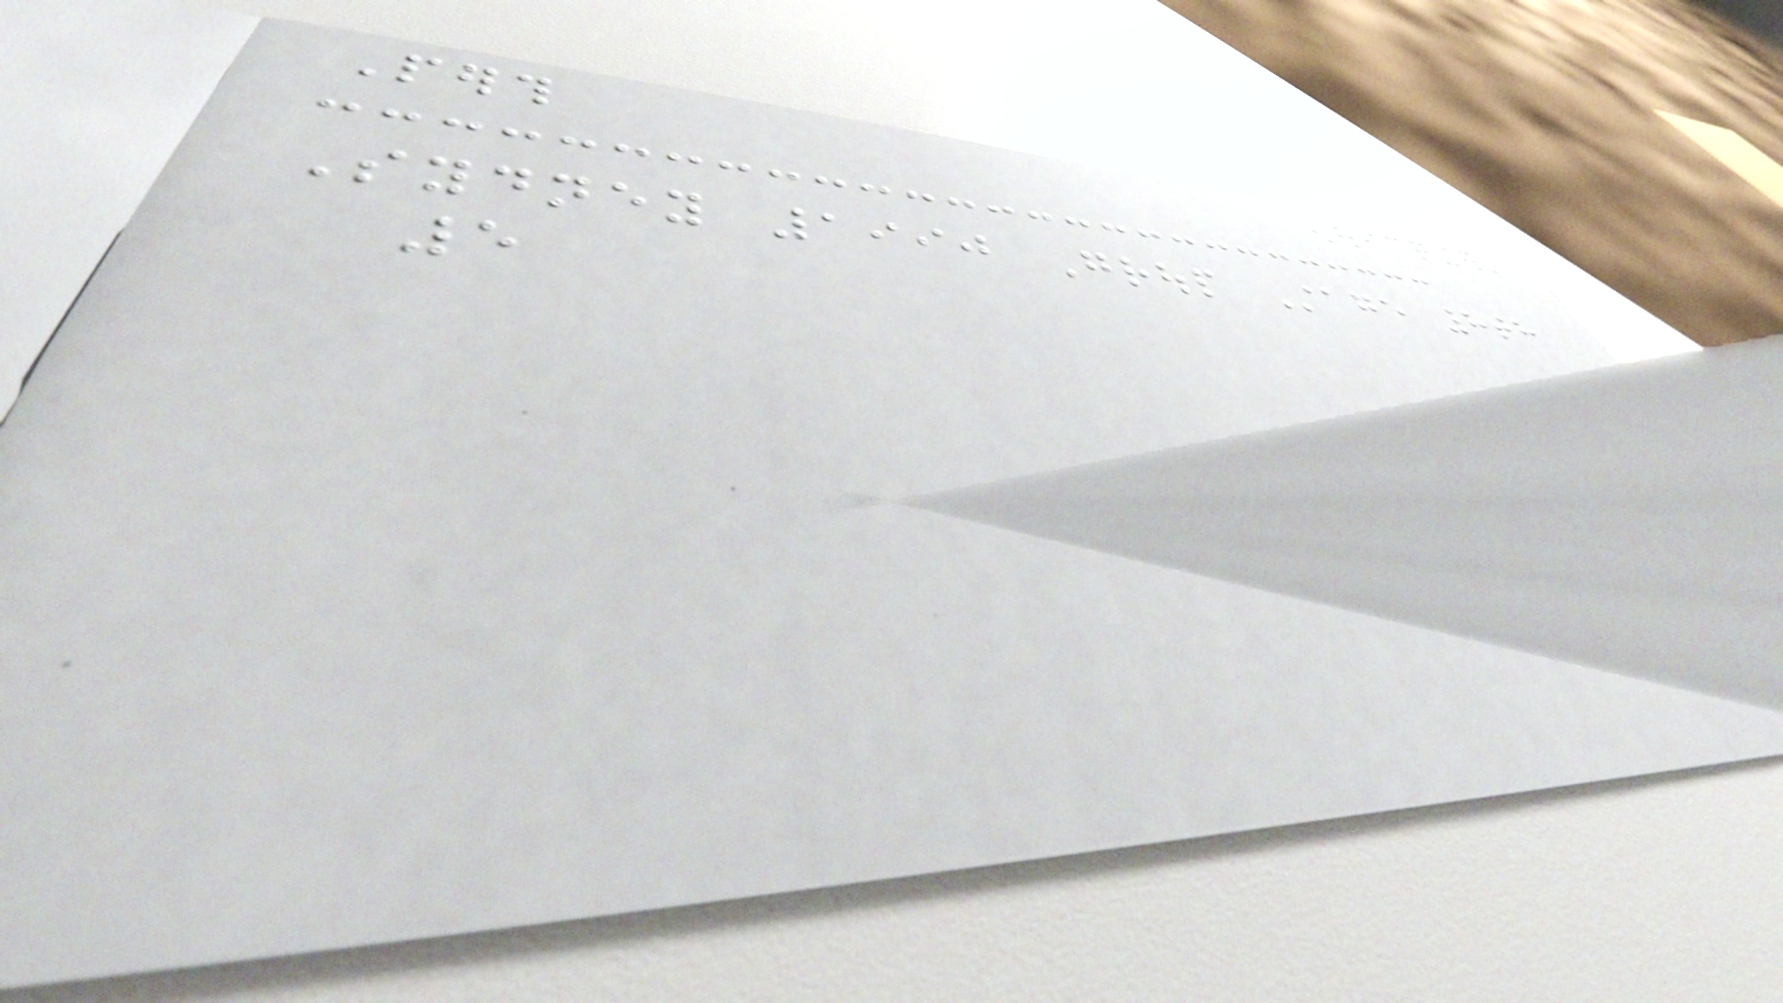Perth
Sydney 1990 Group Stage 8th
5
